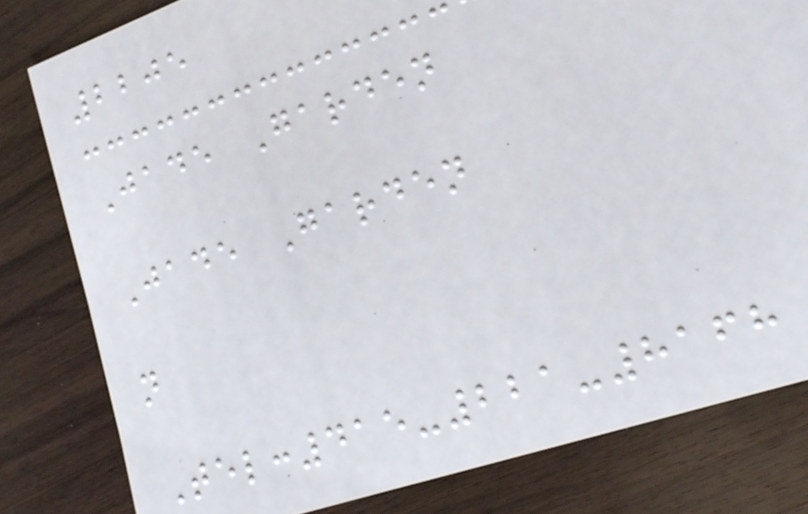2205
Jade Garden
Jade Garden
n
Tel:415-221-8168
